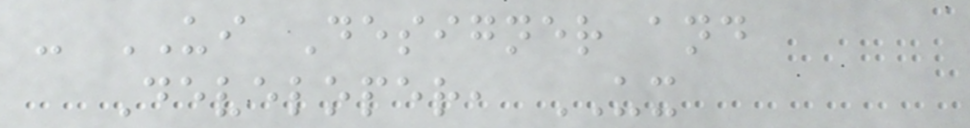- UI Designer and
Developer, UX
